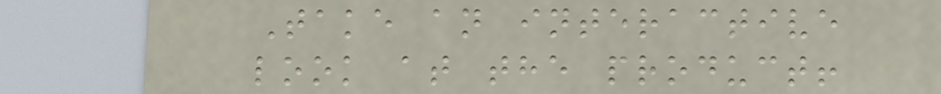Take an interactive
look at the product!
